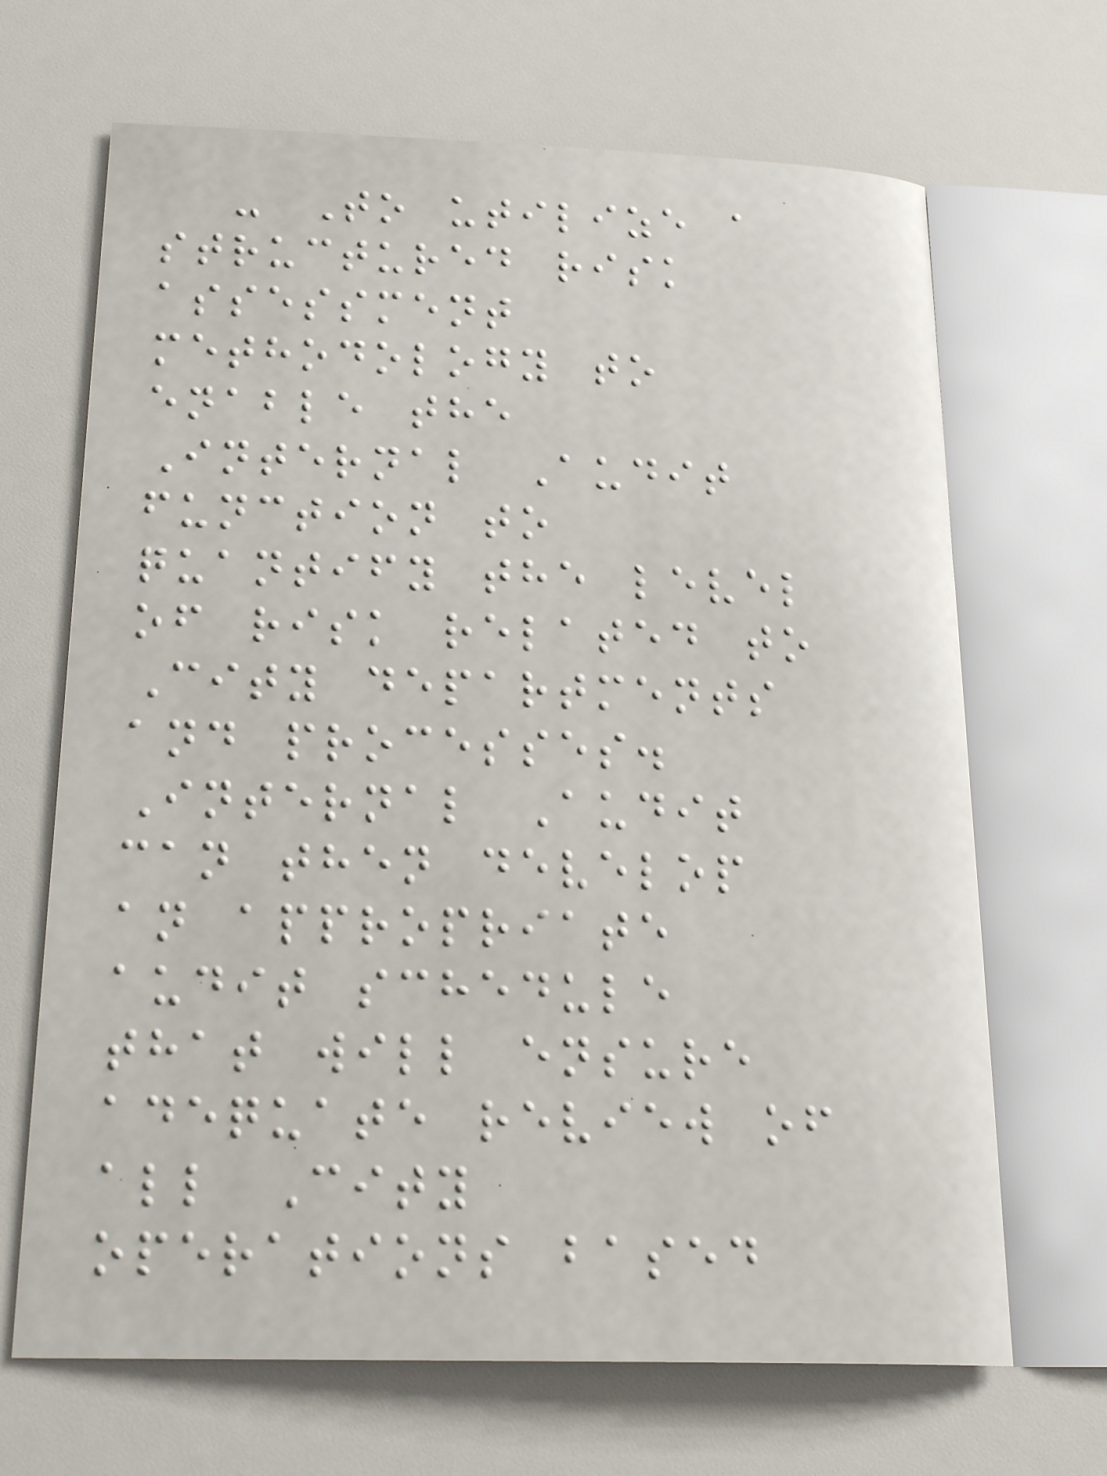- To utilize a
structured risk
assessment
methodology to
enable the
Internal Audit
function to
quantify the level
of risk related to
City departments
and processes.
Internal Audit
can then develop
an appropriate
audit schedule
that will ensure
adequate review of
all City
operations based
